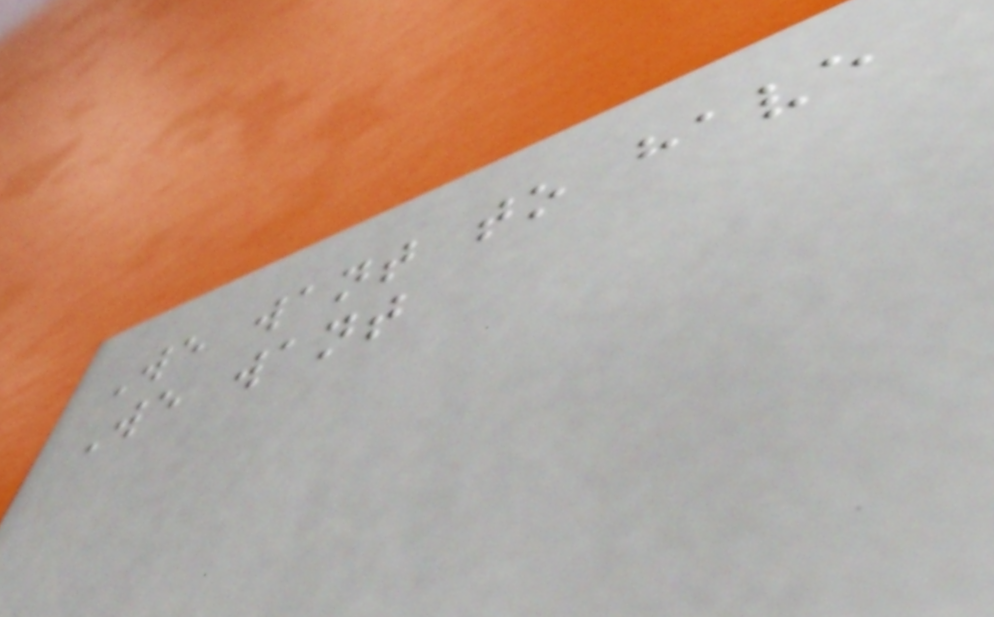We want to have
We want
